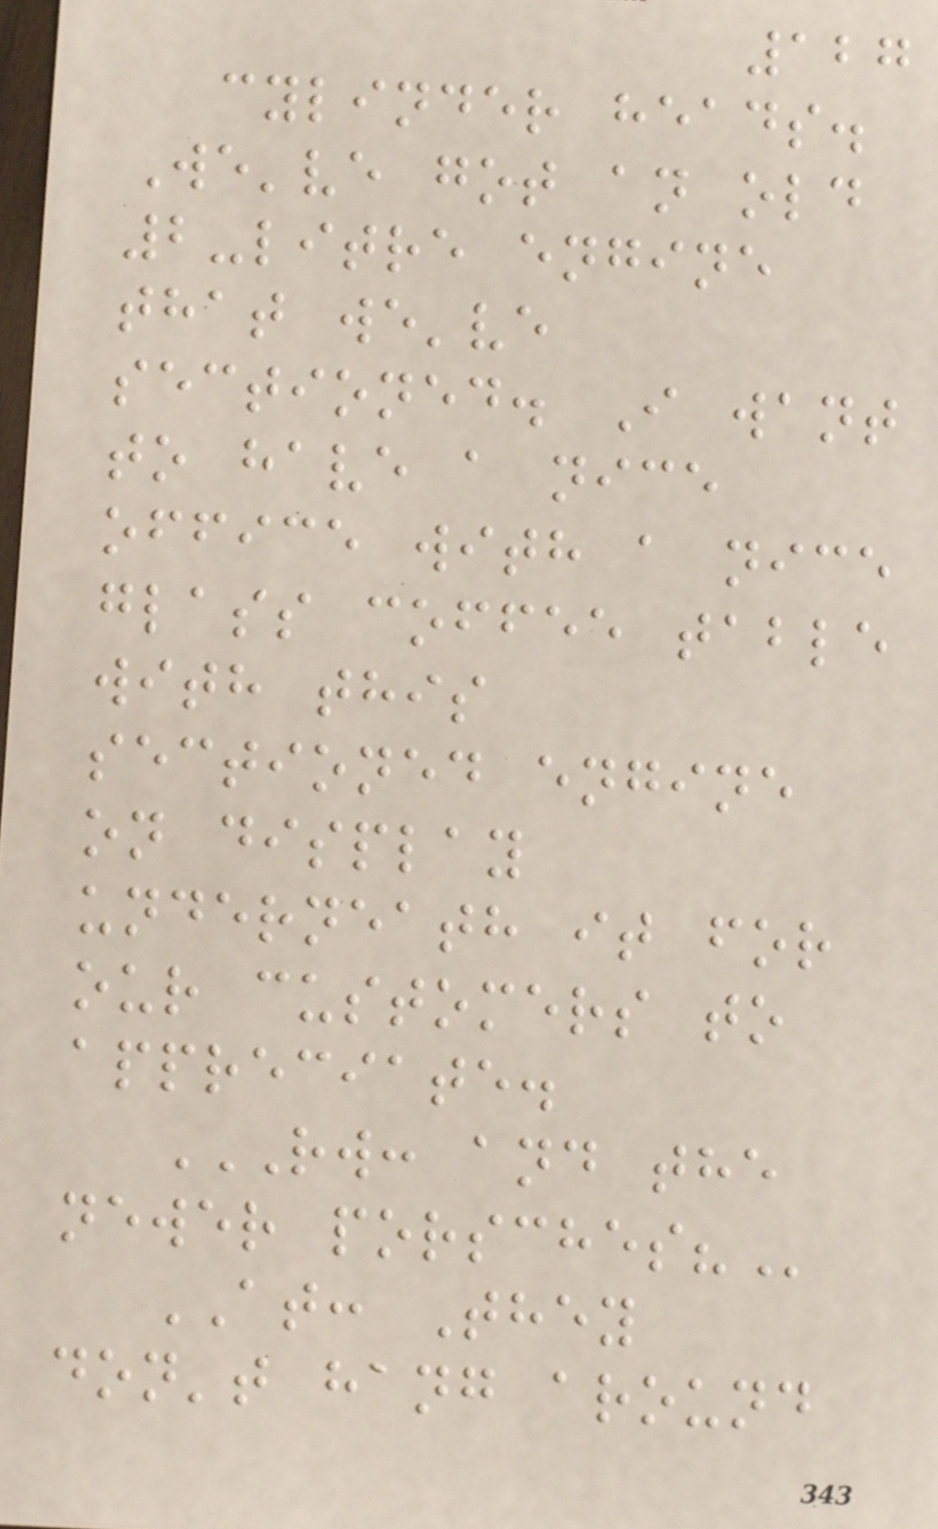127
cylinder heads.
We've got an old
2-litre engine
that we've
sectioned. I want
to have a nice
office with a nice
glass coffee table
with this
sectioned engine
on display
underneath it for
our customers to
appreciate.
RW: AND THE
NEWER PORSCHES?
AT: They
don't hang around
